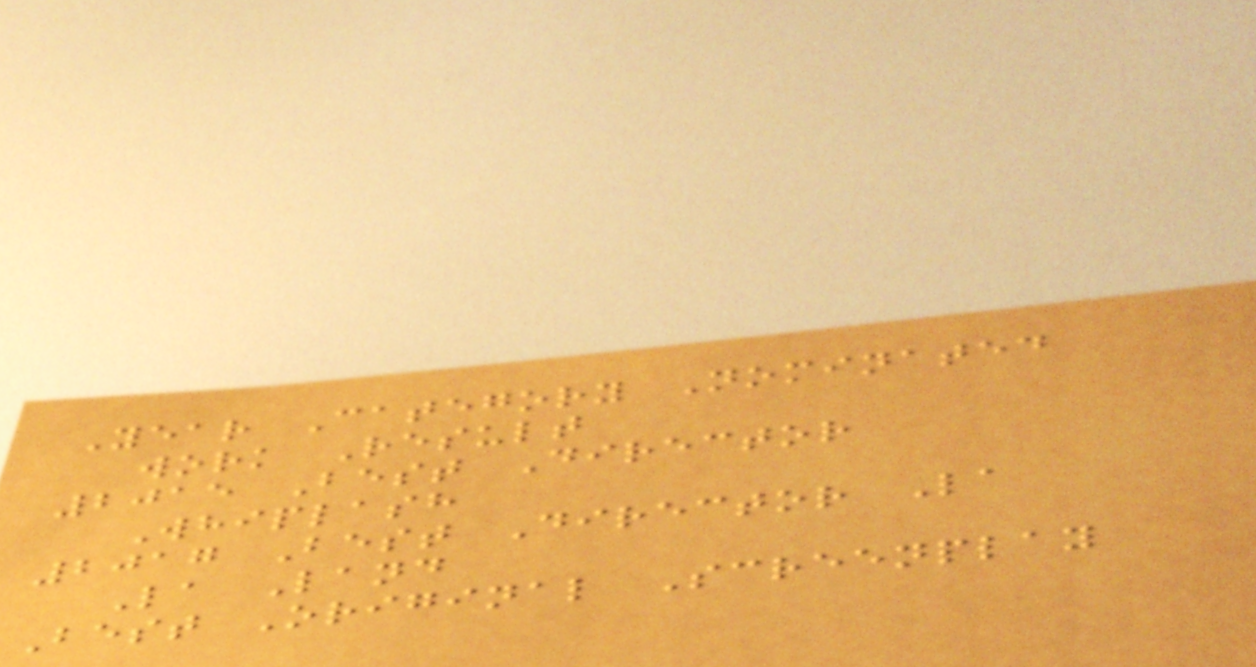Year Category Nominated
work Result
2015 Best Director
Whiplash
2017 Best Director La
La Land
Best Original Screenplay
